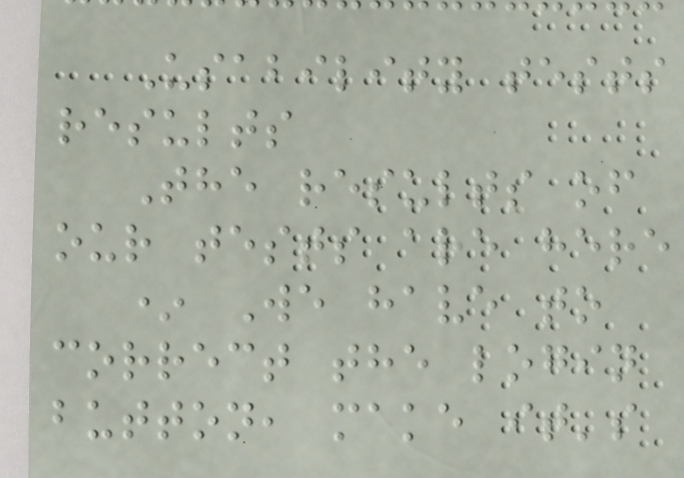Usability tests
results
The results of
our tests are here
* We have to
correct the login
button, make it's
